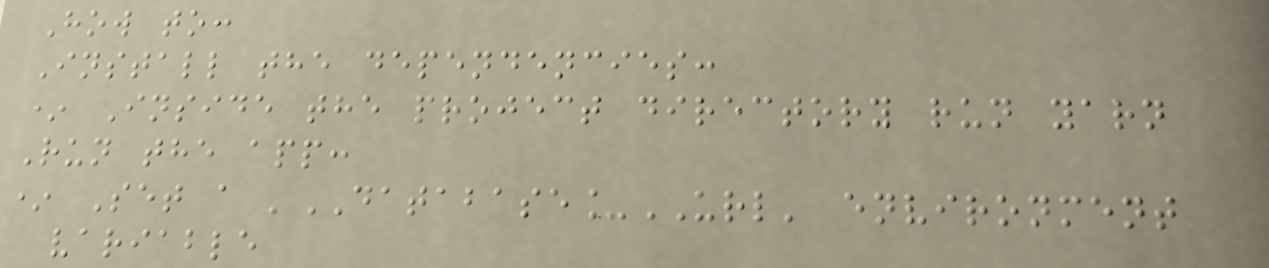How to:
Install the dependencies:
* Inside the project directory run yarn
Run the app:
* Set a 'DATABASE_URL' environment
variable
